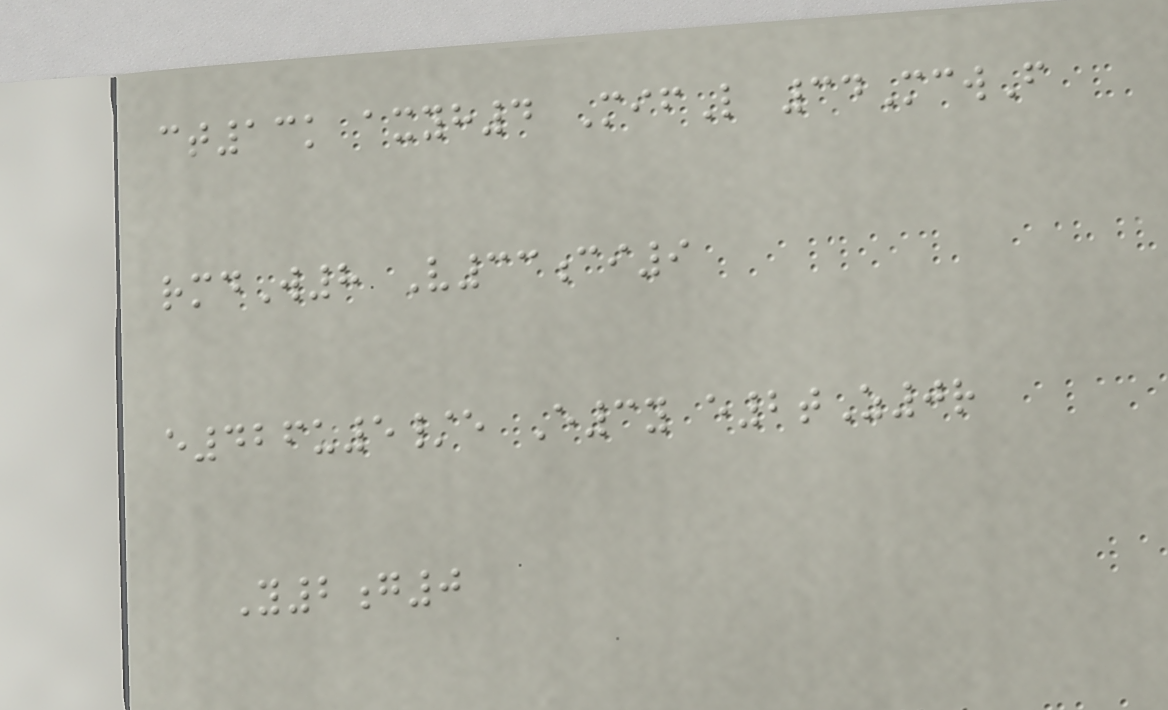ct13k axyh4 MifL 34McwF
rmdW8 V33ci9
e426u5/e E3y e2tZ0r
Y2g0
